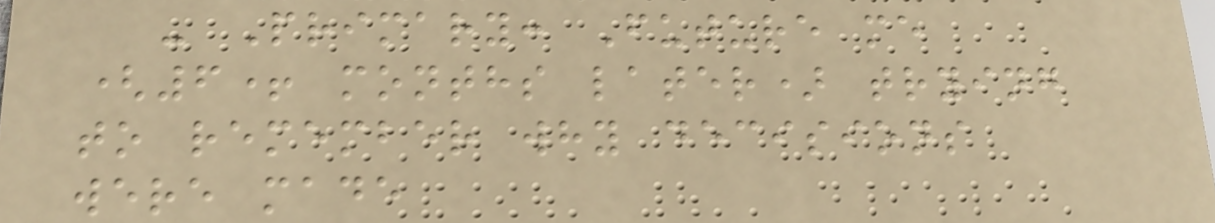- Primary: Future me
(6+ months later) trying
to remember why decisions
were made
